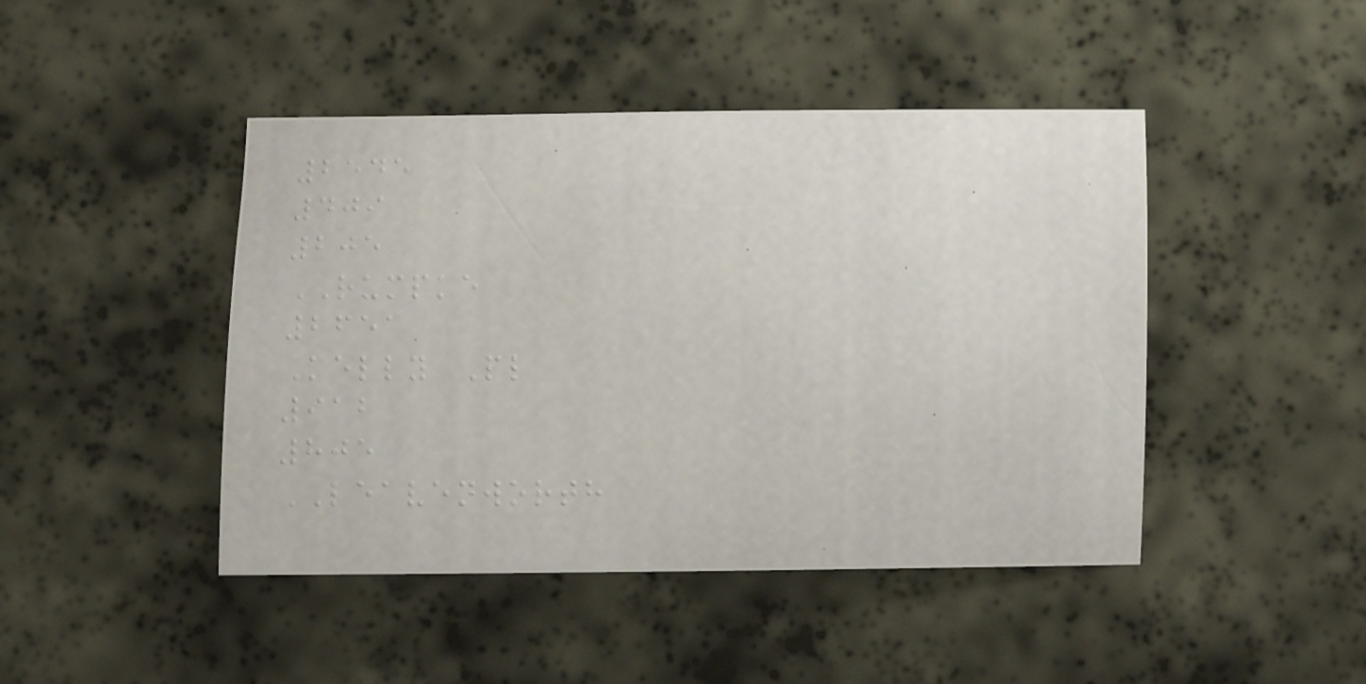2545
409
205
RUMPKE
2651
Kelly Pl
912
805
LEAVENWORTH
